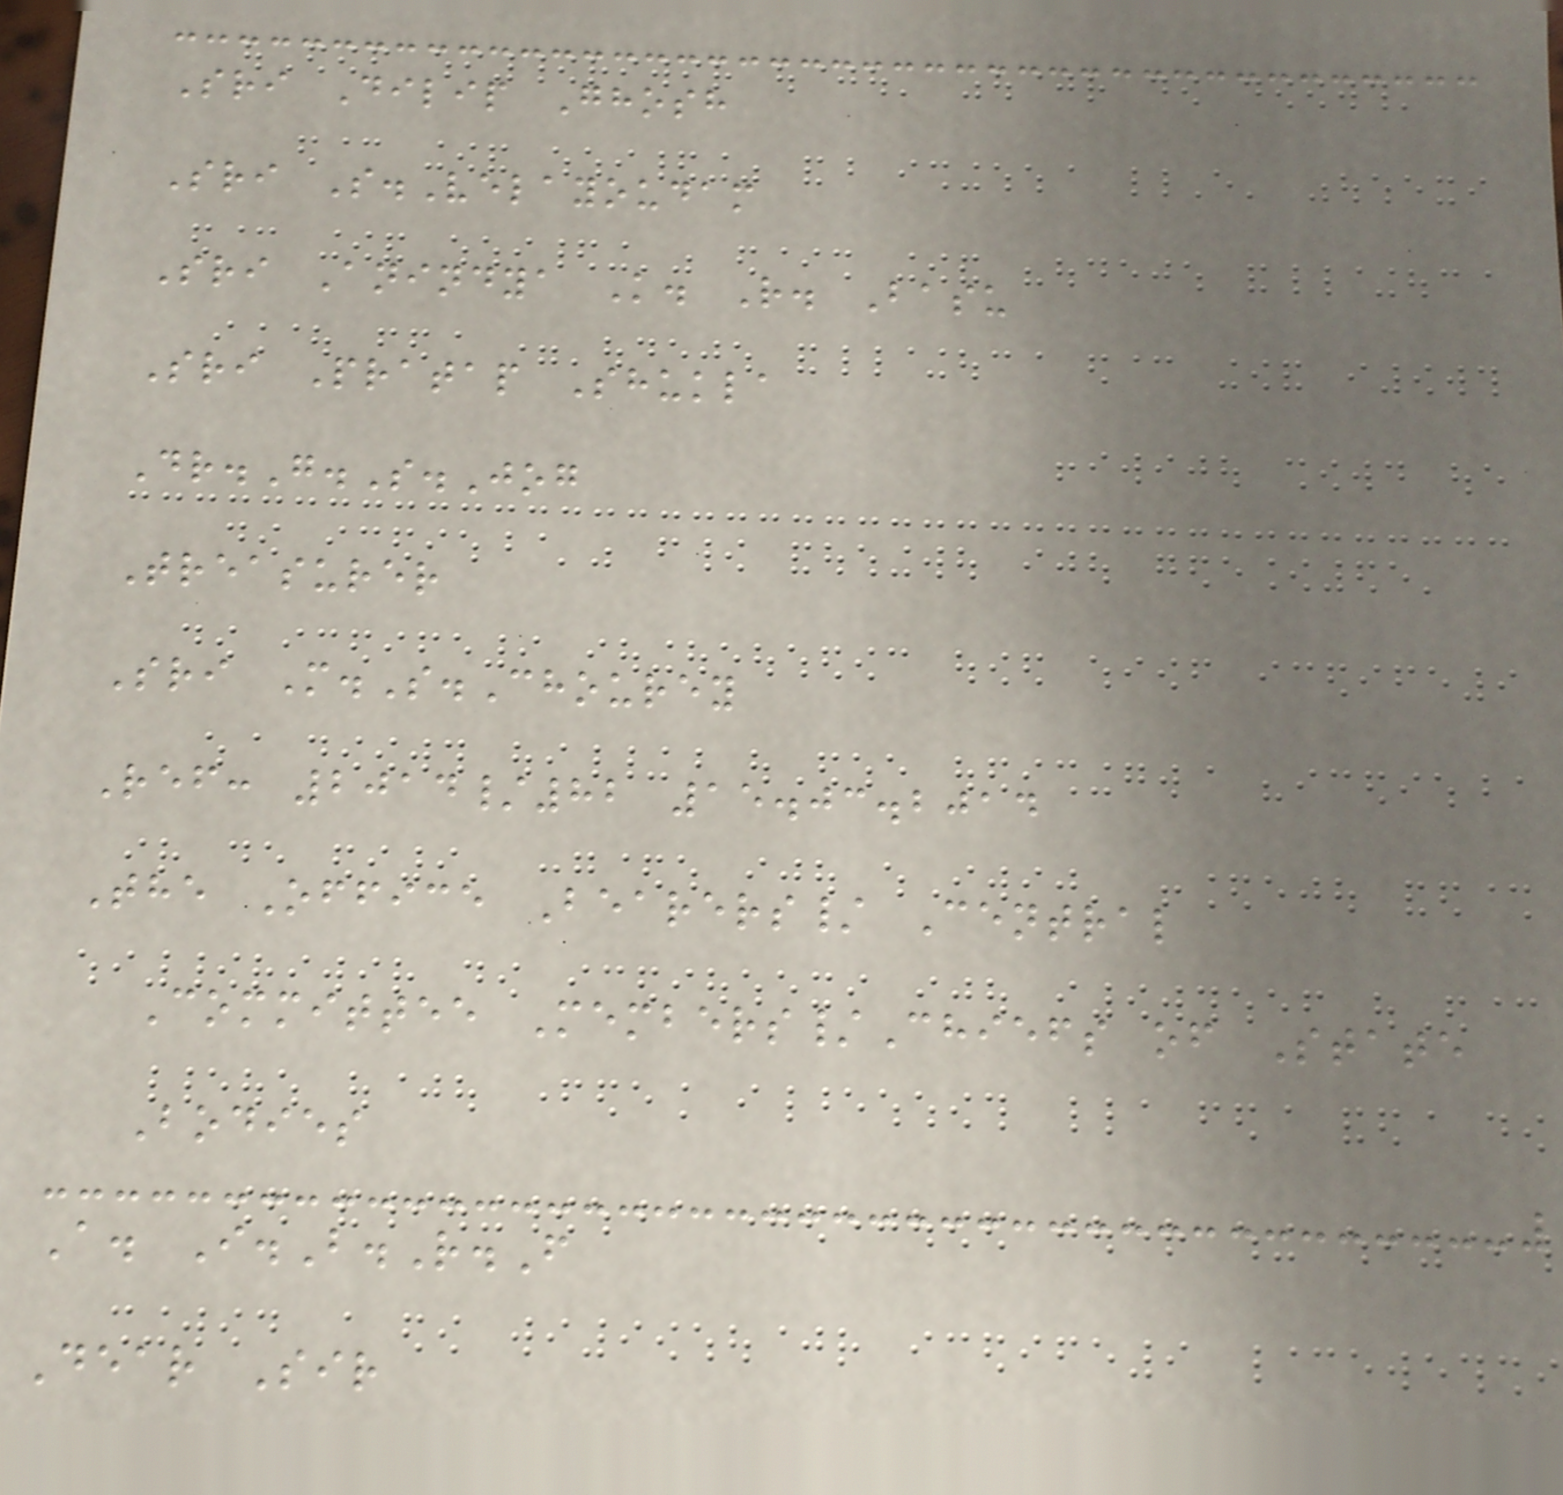Sri Dilip Ghosh
Sri S.Velayoudam
Sri Anindya K. R. Basu
Sri Pratap Shukla
Dr.G.S.Jog
Treasurer
Sri M.S.Chourey
Ref: 2014/82 15.03.2014
The Office Bearers/ Central
Committee Members/Chiefs of State
Bodies
A. I.B.R.F
Dear Sir
